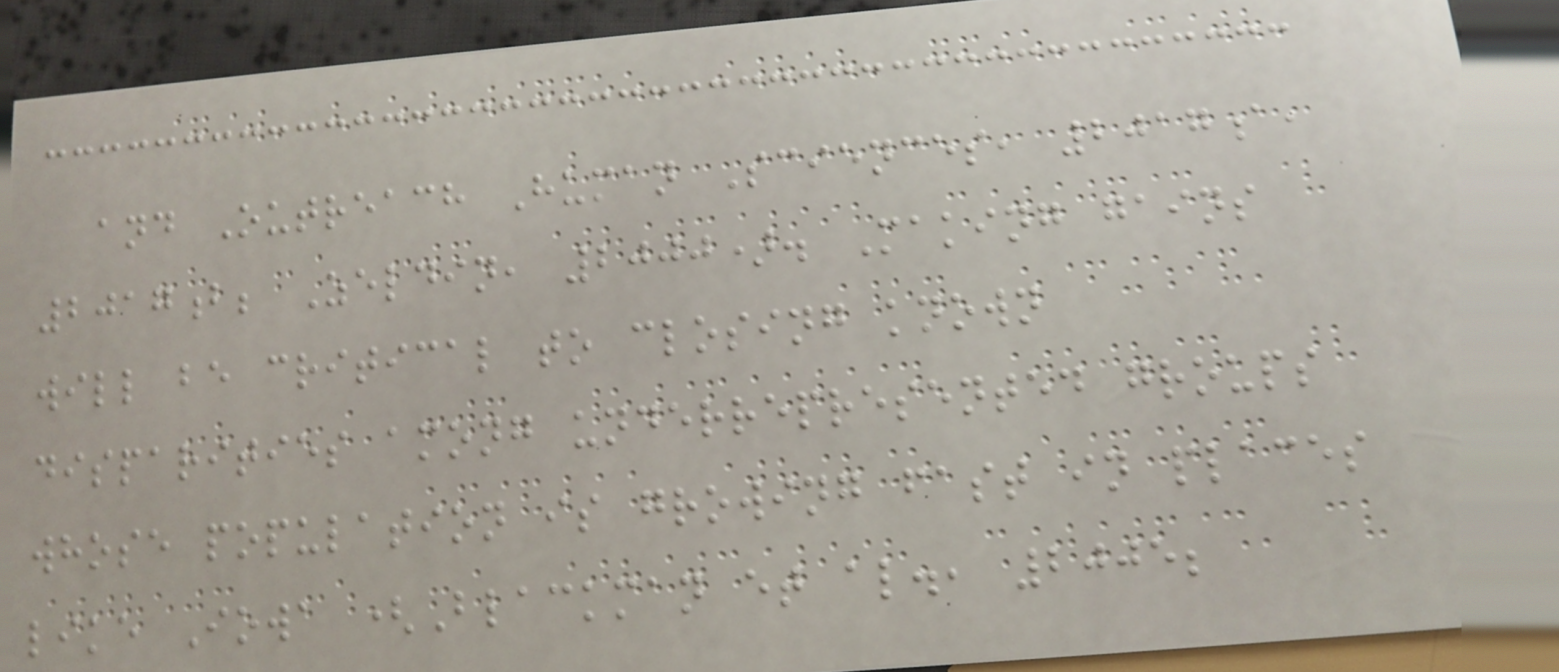and Outreach Human Sciences, 2017a,
2017b; Zeldin, 2000). Making gains
will be critical to closing known
disparities among underrepresented groups
whose population is growing fast in places
like Iowa (Blackman et al., 2005;
